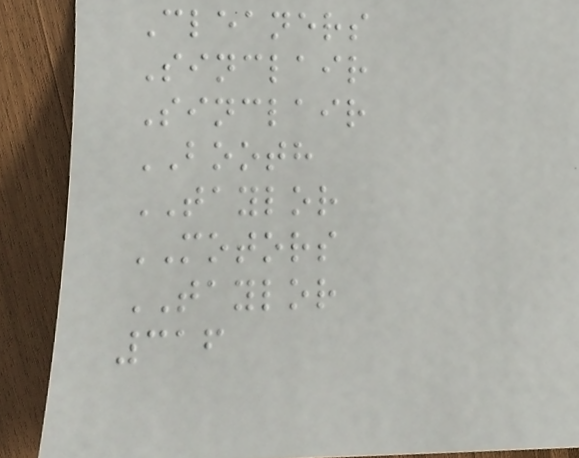Cleaners
Sinclair
Sinclair
BOOTH
TAYLOR
MOTORS
TAYLOR
316
